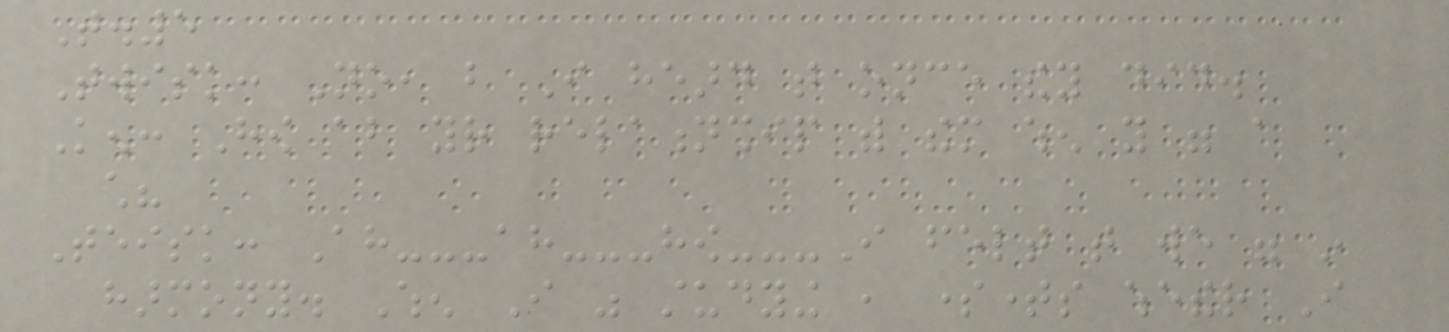T.5
Twisk: No, but I heard that once they did.
Ken: How about your relationship with them when you were a
child?
Teisk: Ah---ah---how---I felt that we were in
harmony. When I was studying , sometimes whether I
